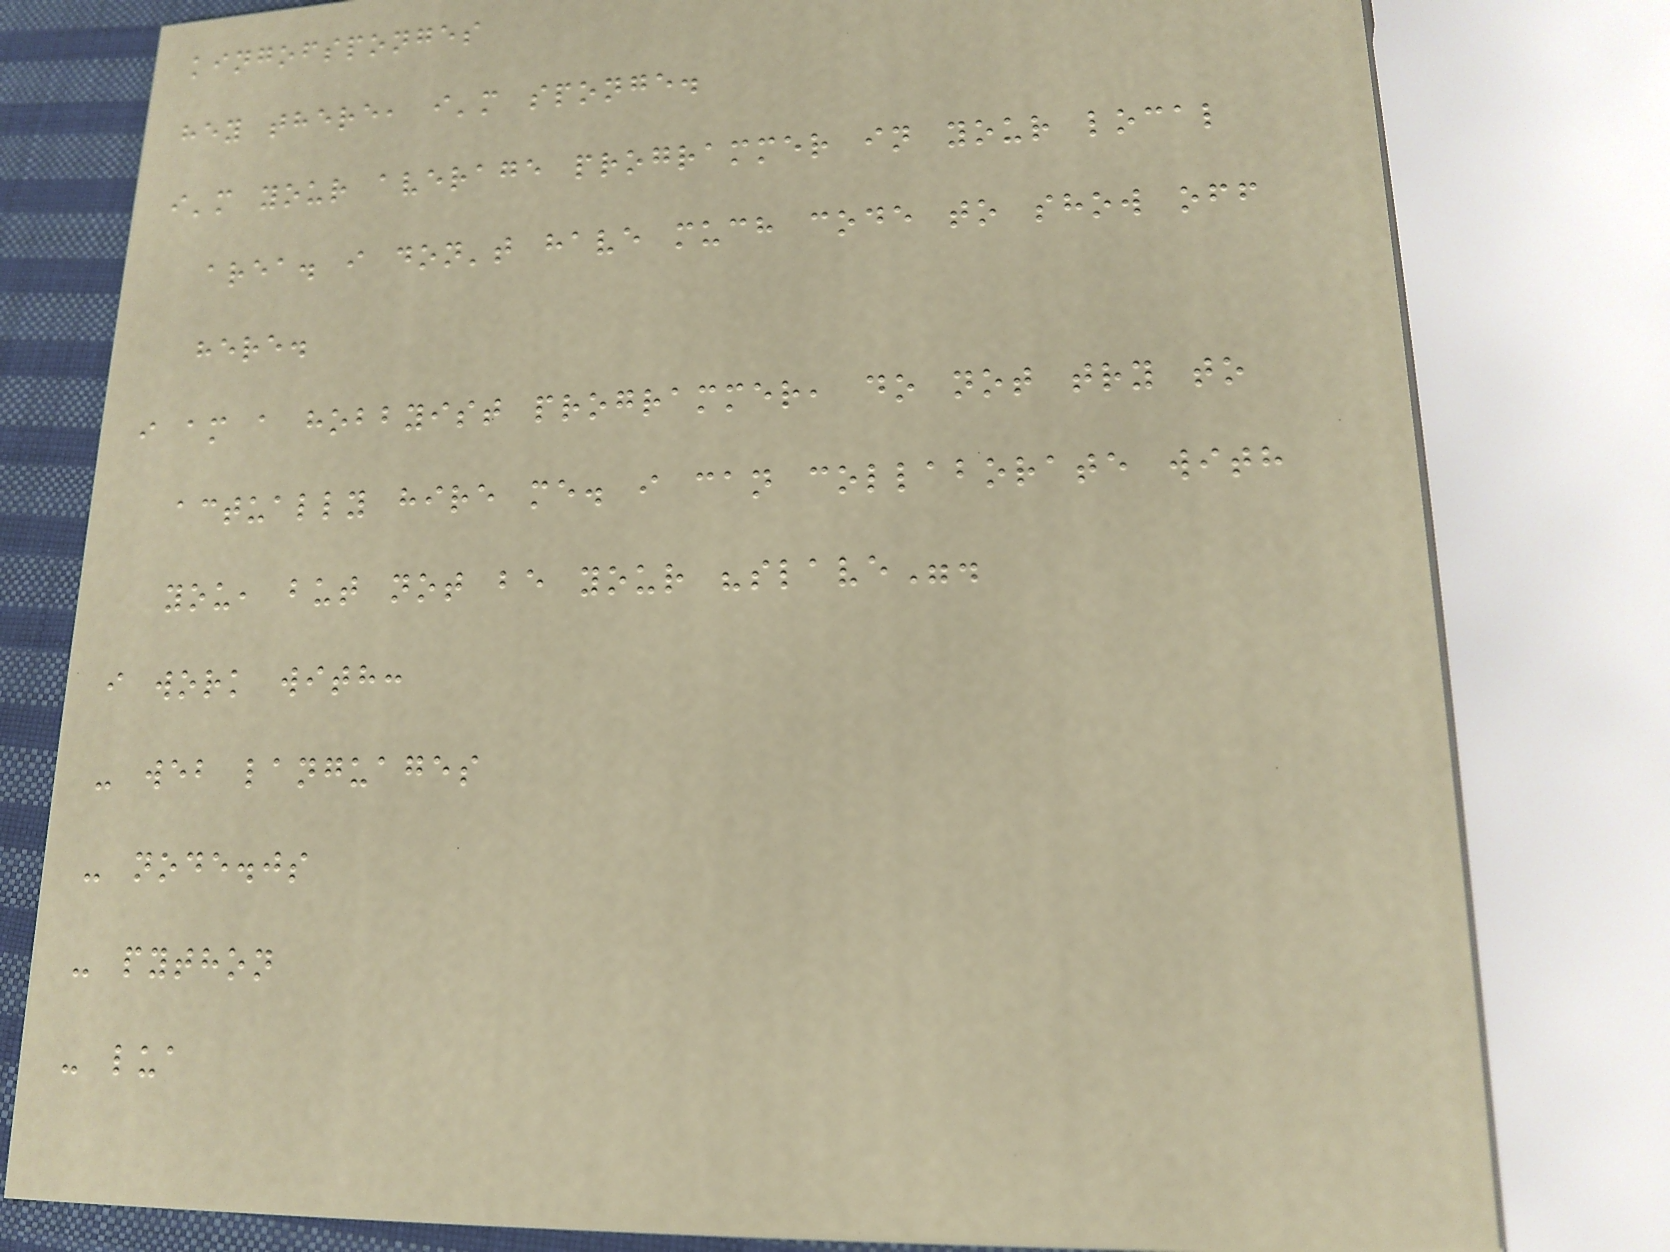kingofsponges
hey there, i'm sponge.
i'm your average programmer in your local
area. i don't have much code to show off
here.
i am a hobbyist programmer, do not try to
actually hire me. i can collaborate with
you, but not be your "slave".
i work with:
- web languages
- node.js
- python
- lua
